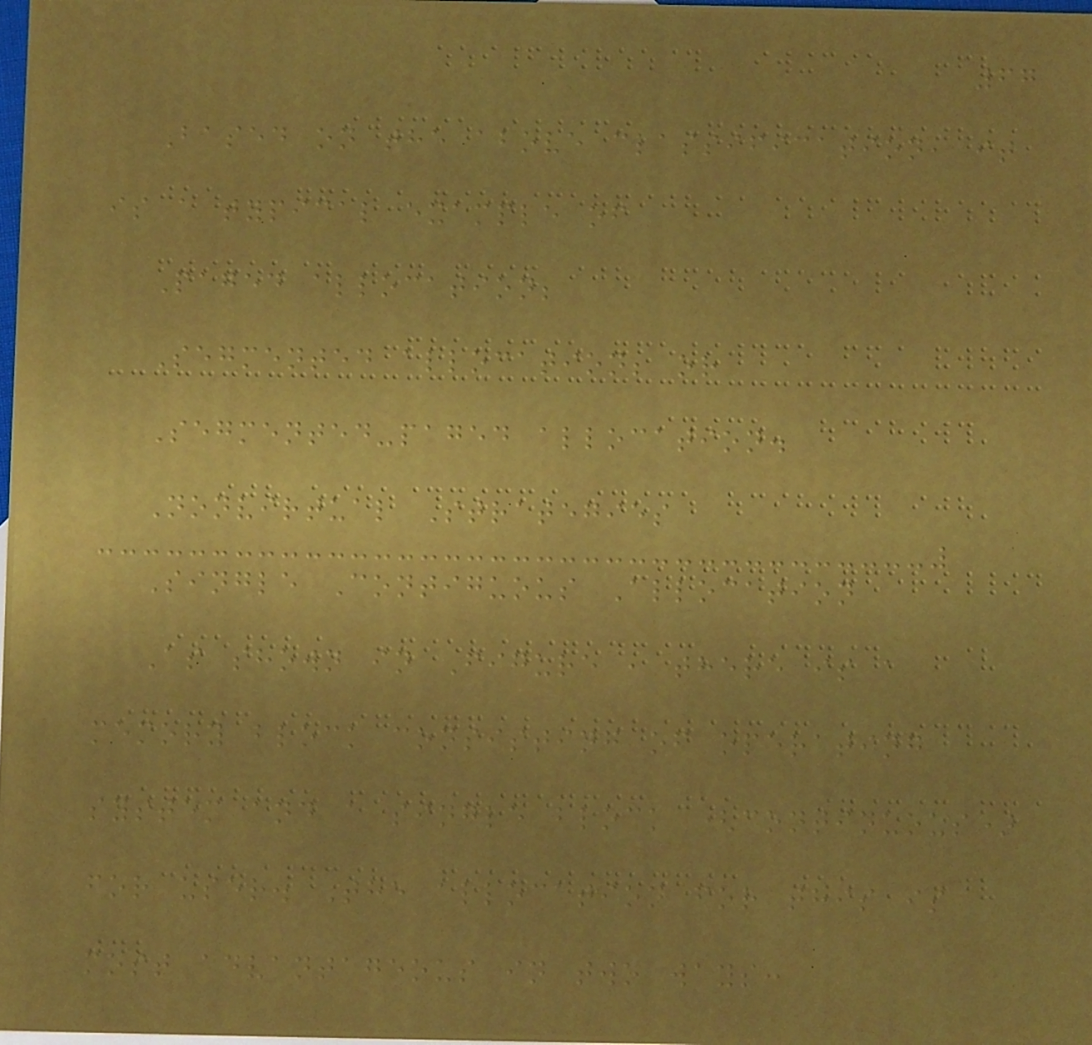67
Based on the above classification, it
is a typical example of
Paged allocation;
Segmented allocation; or
Segmented-paged allocation.
Nonvirtual Strategies
Single Contiguous Allocation
As shown in Figure , there is a
memory block consisting of operating
system and a single block (continuous)
for user. The allocation for this is
most advantageous in two ways:
